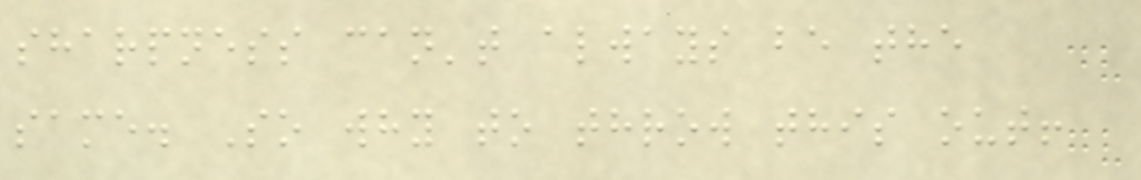sharpness can't always be the
same. So why to throw this out!
